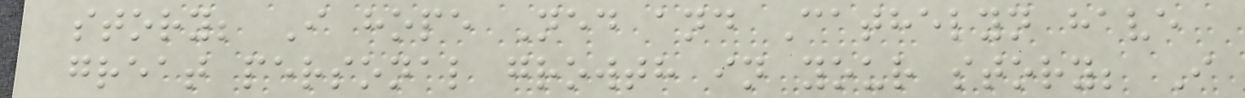story; I hope Ned and Cathelyn have
great personal growth in your story; I
